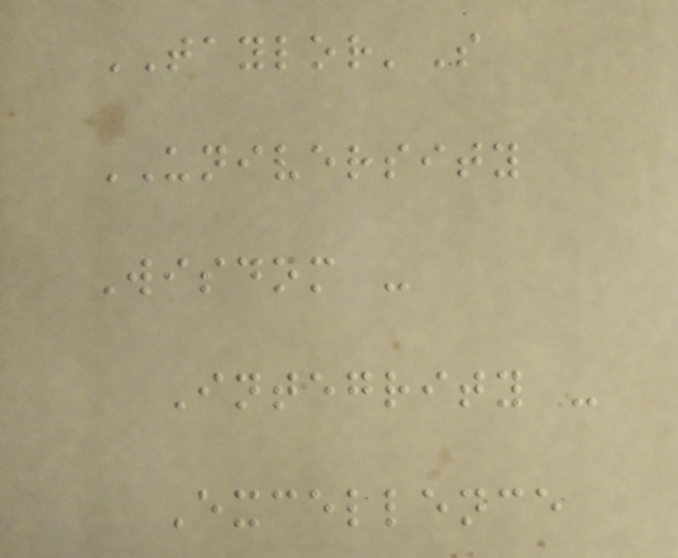TAYLOR'S
UNIVERSITY
Wisdom -
Integrity -
Excellence
